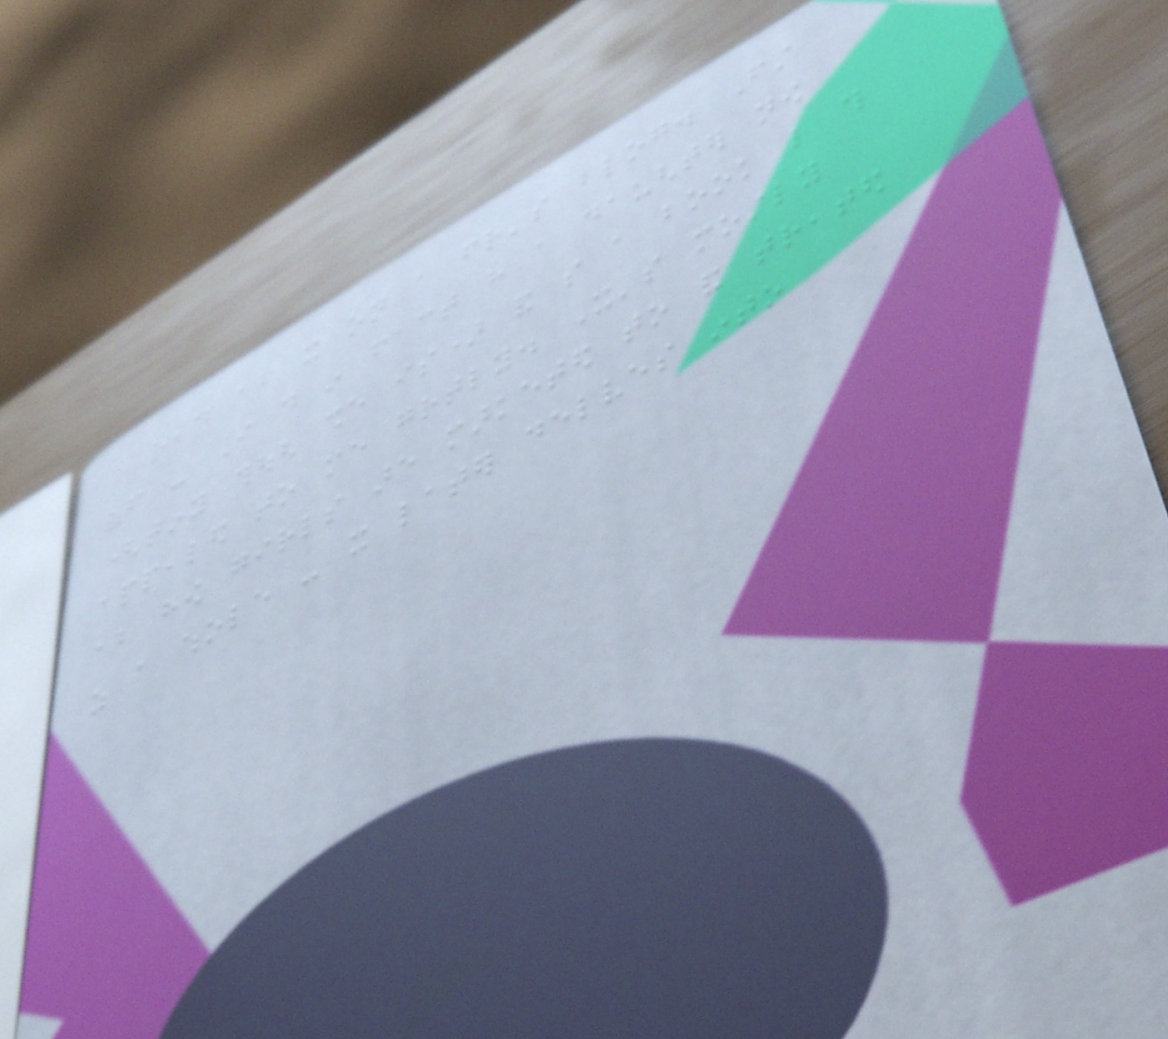read about it on a friend's blog. First
off - I do in fact have a daughter now
(tiny though she is) and so a book like this
appealed to me greatly. It's mostly
about how girls are marketed to and treated
as a whole - it later delves into
